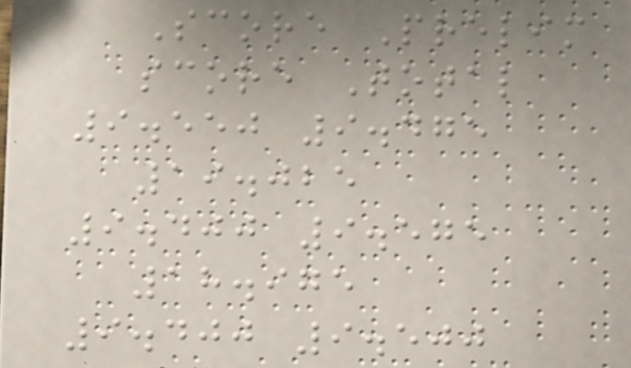Score Prelim
score Total
9.550 9.475
19.025
9.400 9.575
18.975
9.400 9.500
